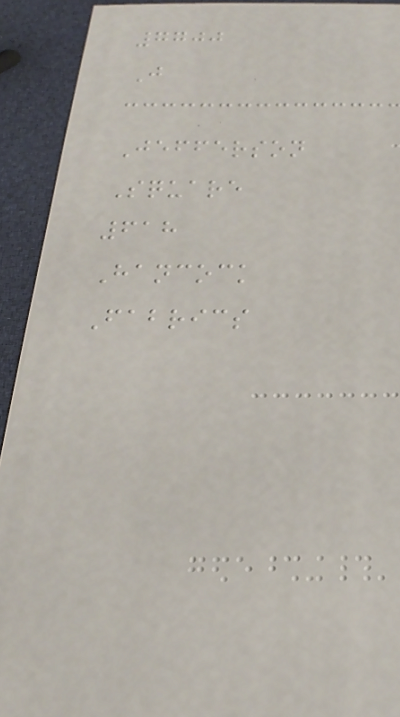7700
J
Jefferson
Square
618
Hancock
Fabrics
